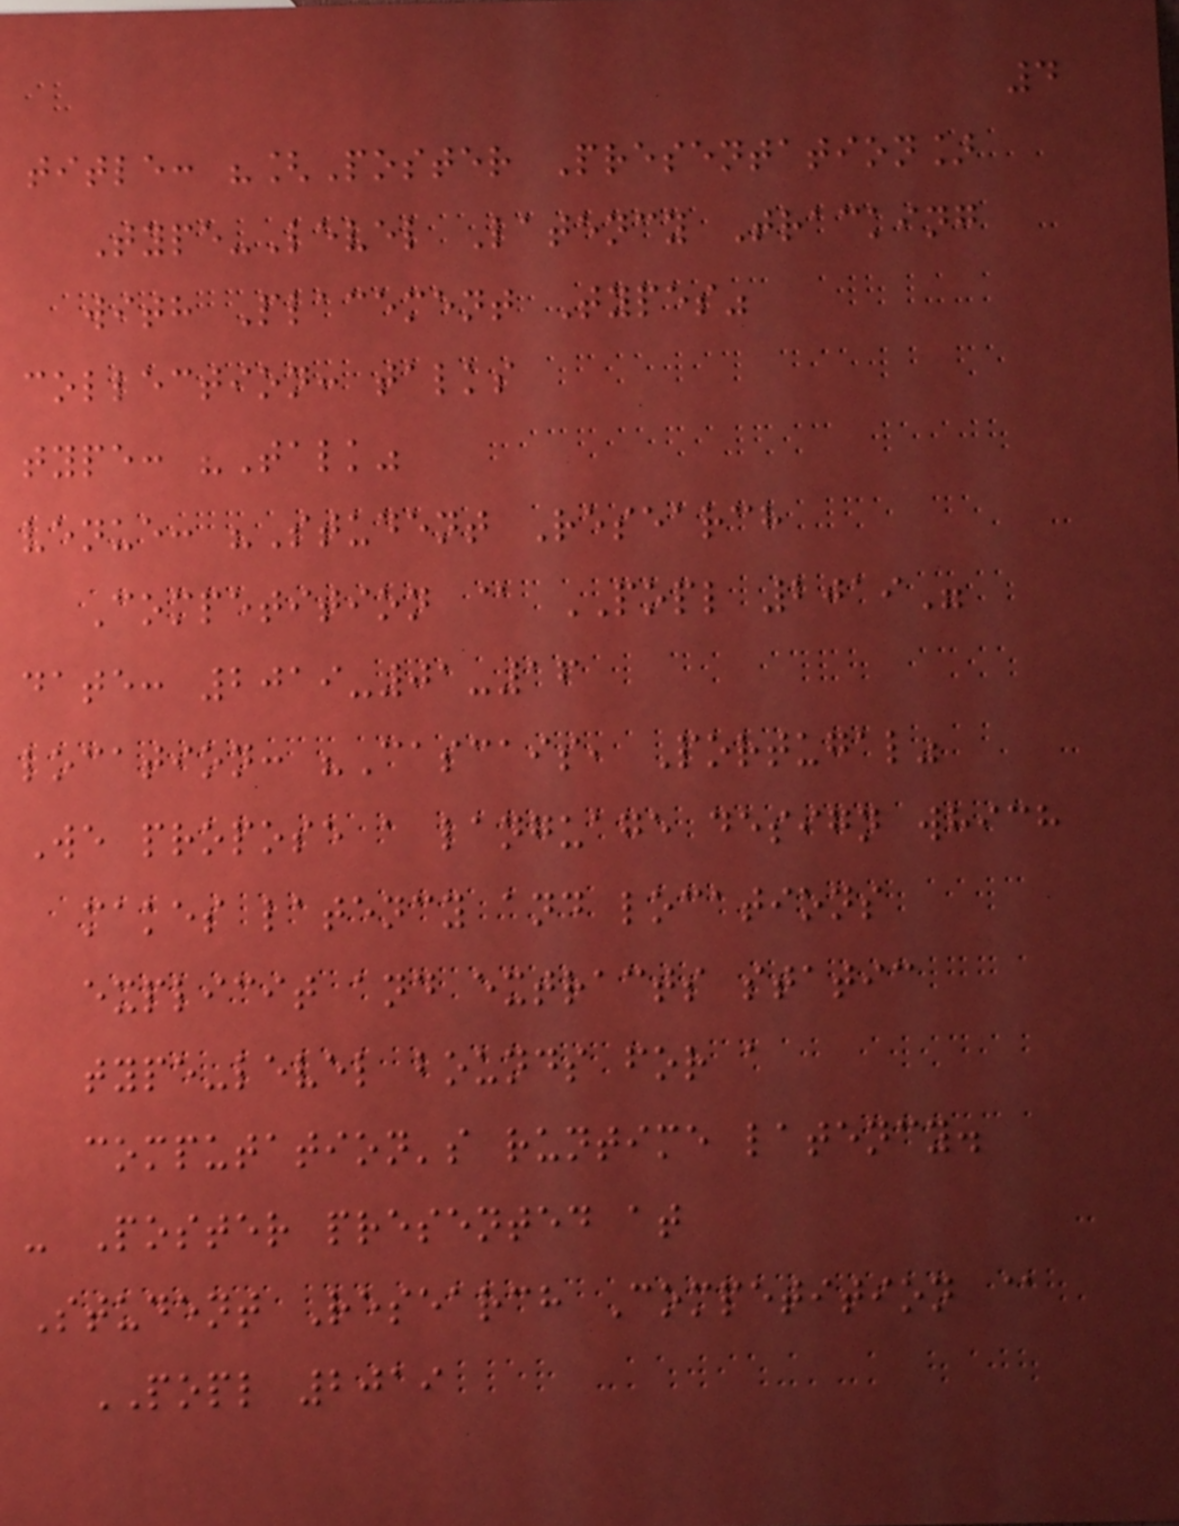4
title: "[Poster Presentation]
Type-Level Latency Tracking
with Placement Types"
collection: talks
type: "Talk"
venue: "Student Research
Competition @ POPL 2019"
date: 2019-01-16
location: "Cascais, Portugal"
We propose a language design which
makes latency and locations
explicit and extracts static
type-level bounds for a
computation's runtime latency.
- Poster presented at
Student Research Competition @
POPL 2019
